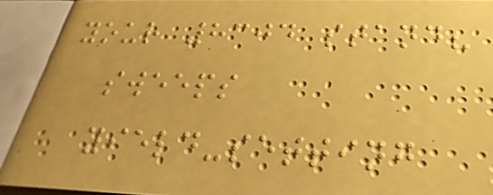your 8304 stand?
sweeps
yield-setting
